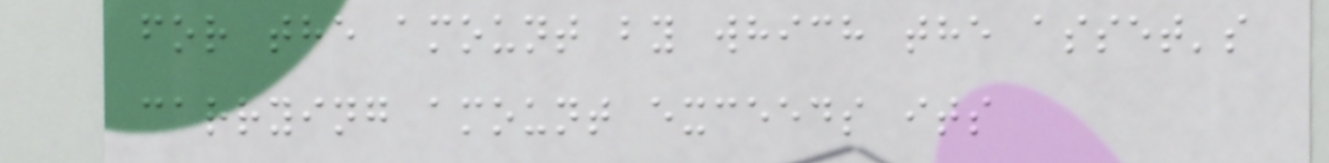for the amount by which the asset's
carrying amount exceeds its
